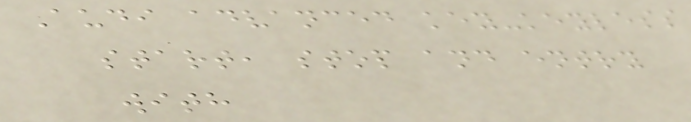Audi advanced key-keyless
start, stop and entry
with
